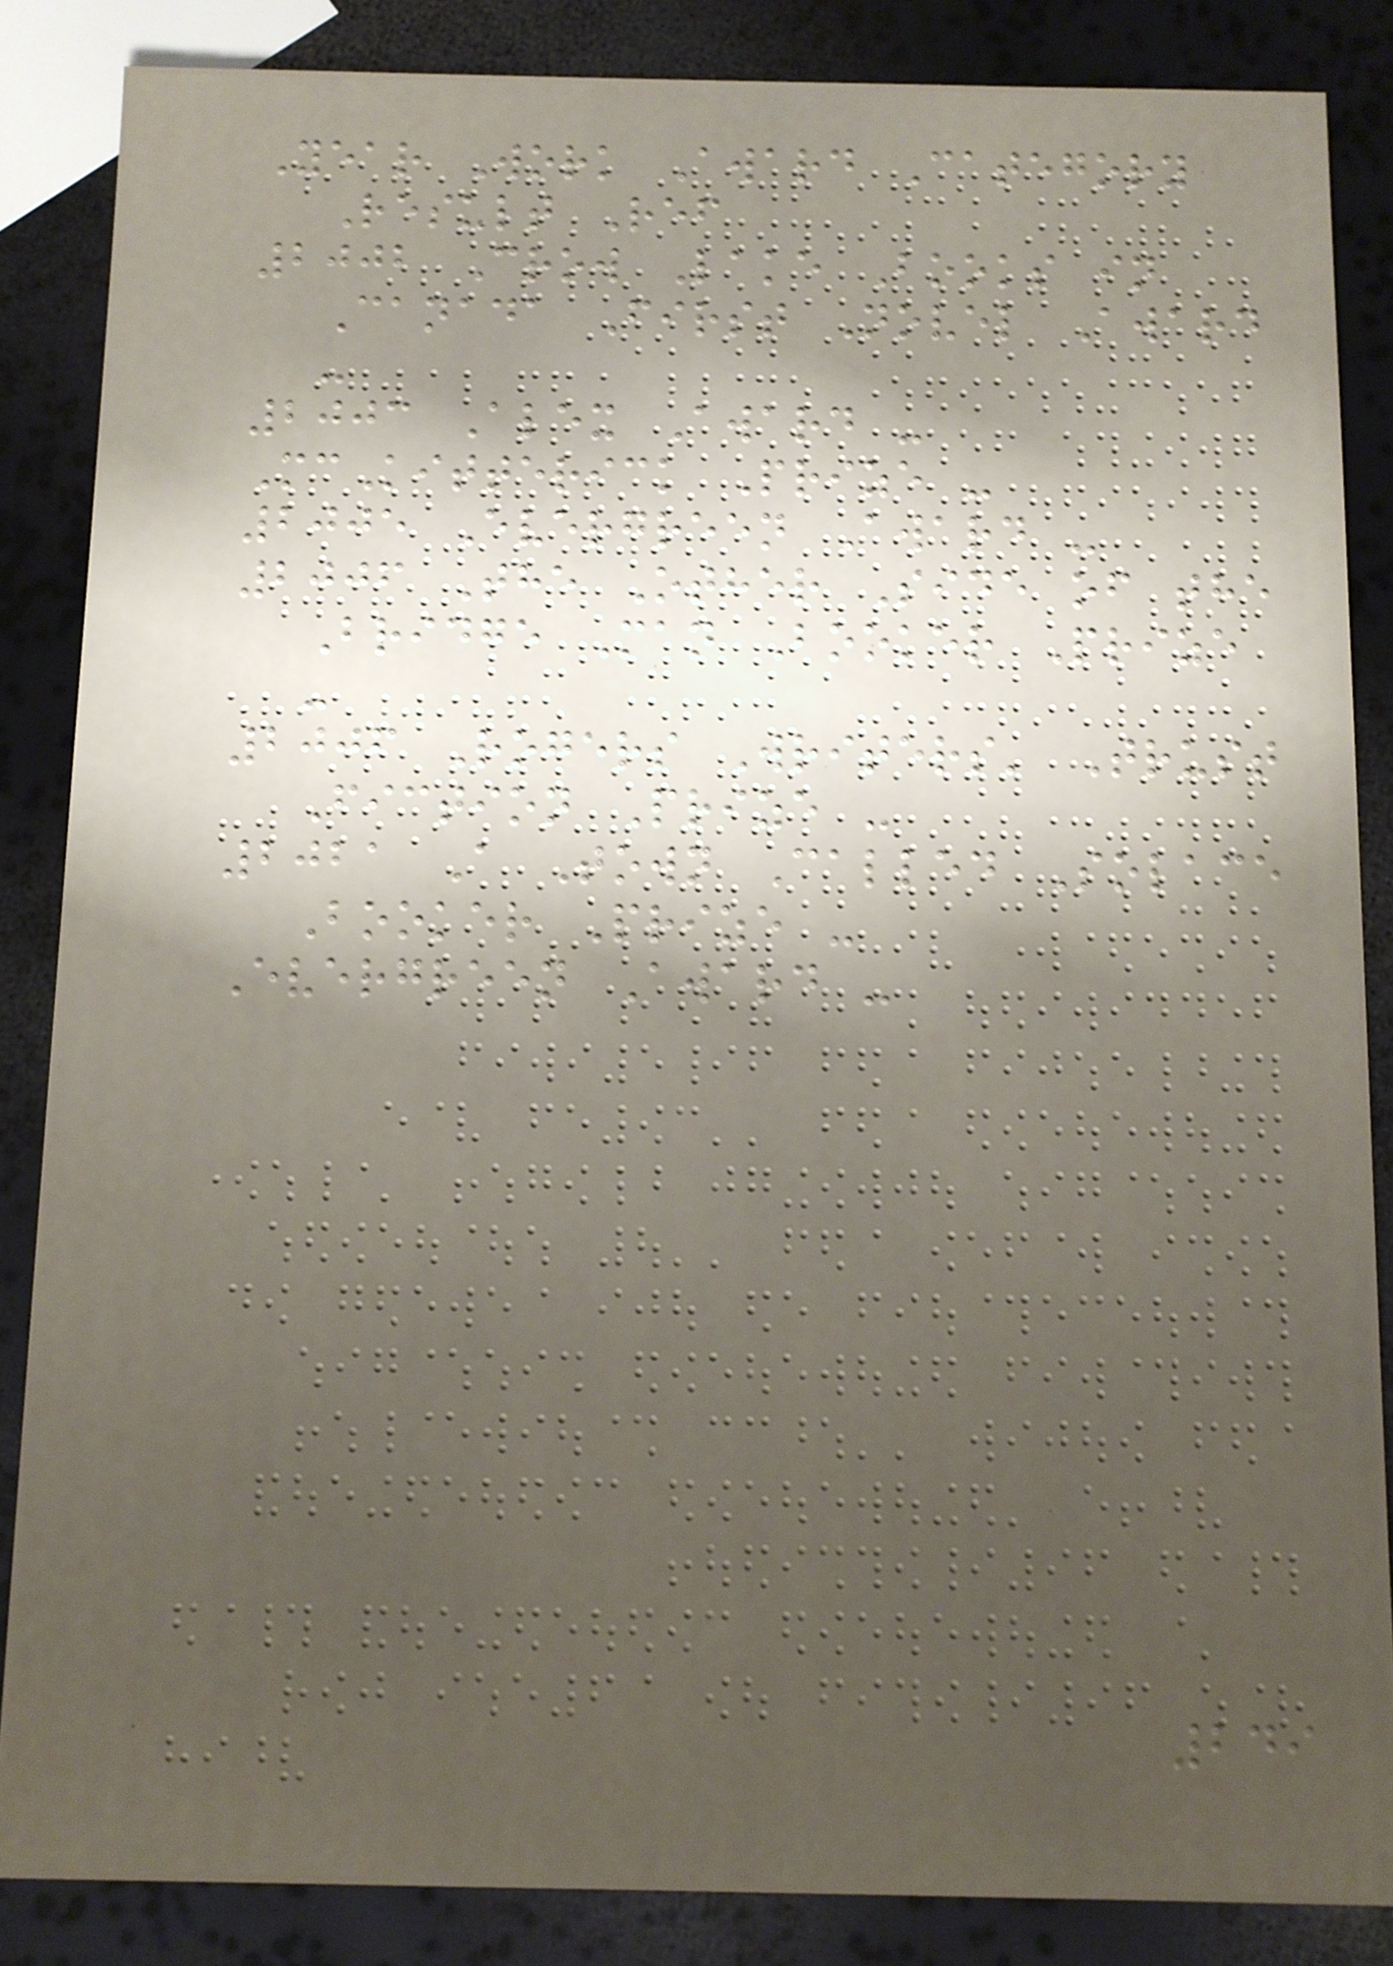Year Work Award Category
Result Ref
2002 Crow Lake Books in
Canada First Novel Award
-
2003 Alex Award -
McKitterick Prize -
2005 Evergreen Award -
2006 The Other Side of the
Bridge Man Booker Prize
-
2006 Rogers Writers' Trust
Fiction Prize -
2021 A Town Called Solace
Booker Prize -
Evergreen Award -
249
